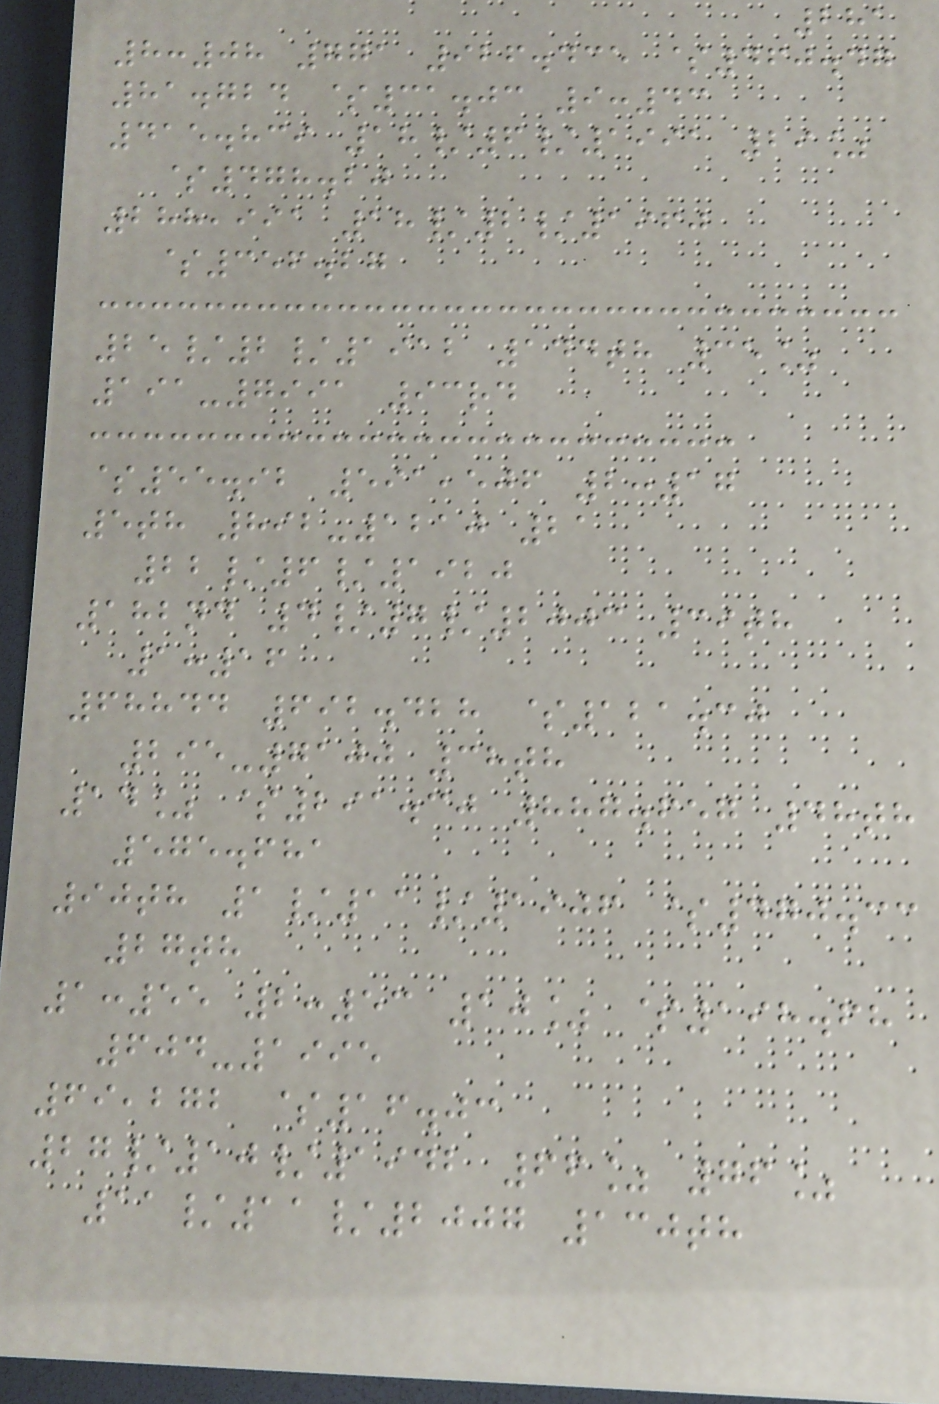281
8:08 771 926.435 $460.47
81.724 $31.03 9:43
415.839 18/6/1991 29%
$478.20
288,991 18/2/1960
$356.27
25/2/1912 144th 35%
191-7991 93rd
$55.92 591,506 2:17
5th 892-1210 21
22/6/1920
182nd 4/7/2003 39th
1:16
68844 692.428 $121.30
295-7100 38th
14% $291.30 887.657 48th
575.681
90th 1/11/1906 $470.33
27th
1:55 2:53 10% $198.68
604-1995
69,272 $16.03
27/10/1942 66% 76%
11/11/2007 130th
